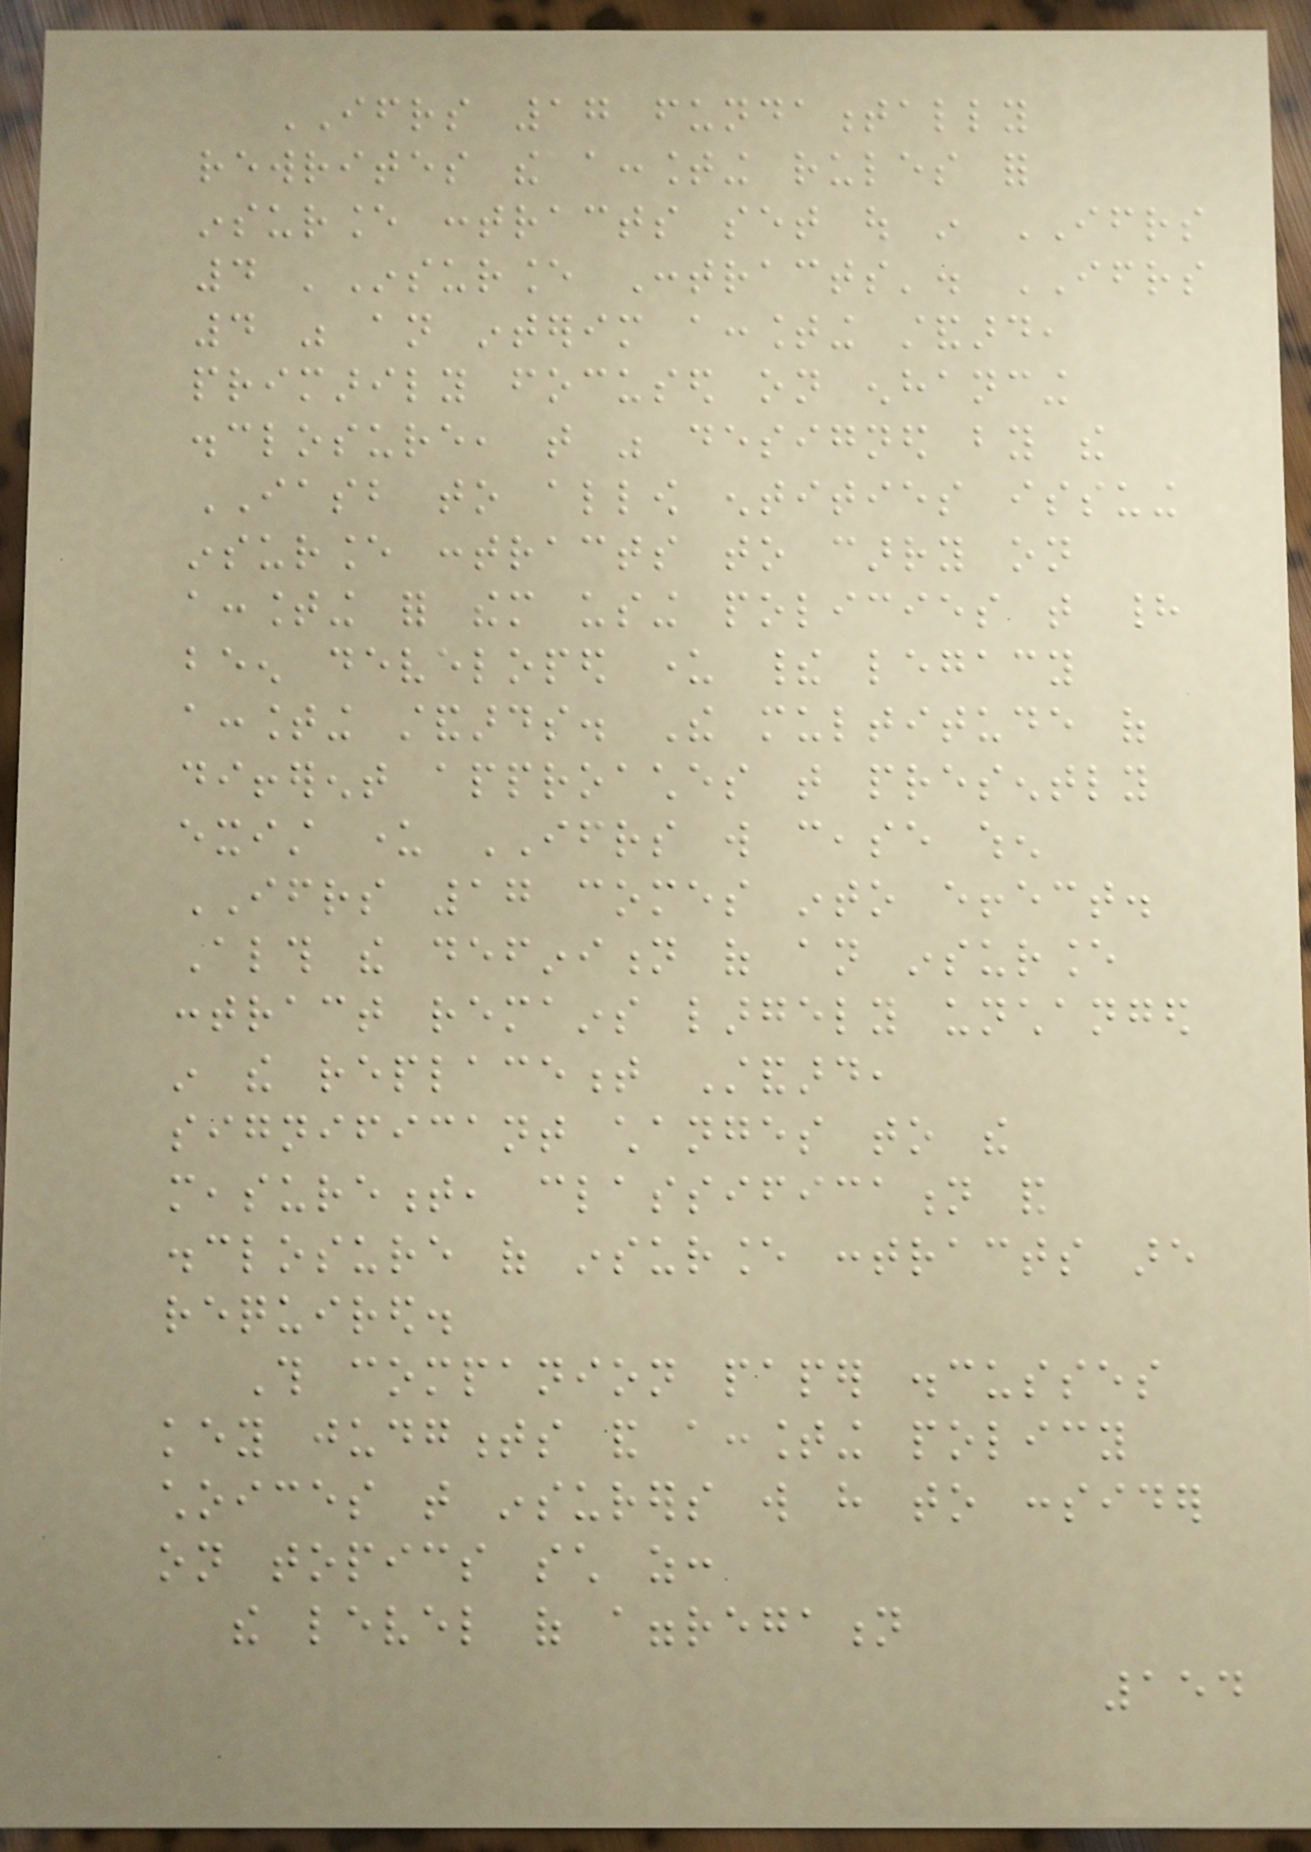IFRS 17 fundamentally
rewrites the accounting rules for
insurance contracts set out in IFRS
4 'Insurance Contracts'. IFRS
4 was an interim accounting standard,
primarily focused on enhancing
disclosure, that was designed by the
IASB to allow entities issuing
insurance contracts to carry on
accounting for them using policies that had
been developed under their legacy
accounting standards. The multitude of
different approaches that presently
exist under IFRS will cease when
IFRS 17 comes into effect.
Although the definition of an insurance
contract remains largely unchanged
in the replacement Standard,
significant changes to the
measurement, classification and
disclosure of insurance contracts are
required.
This companion paper discusses
key judgments and accounting policy
choices that insurers will have to consider
on topics such as:
the level of aggregation
154
